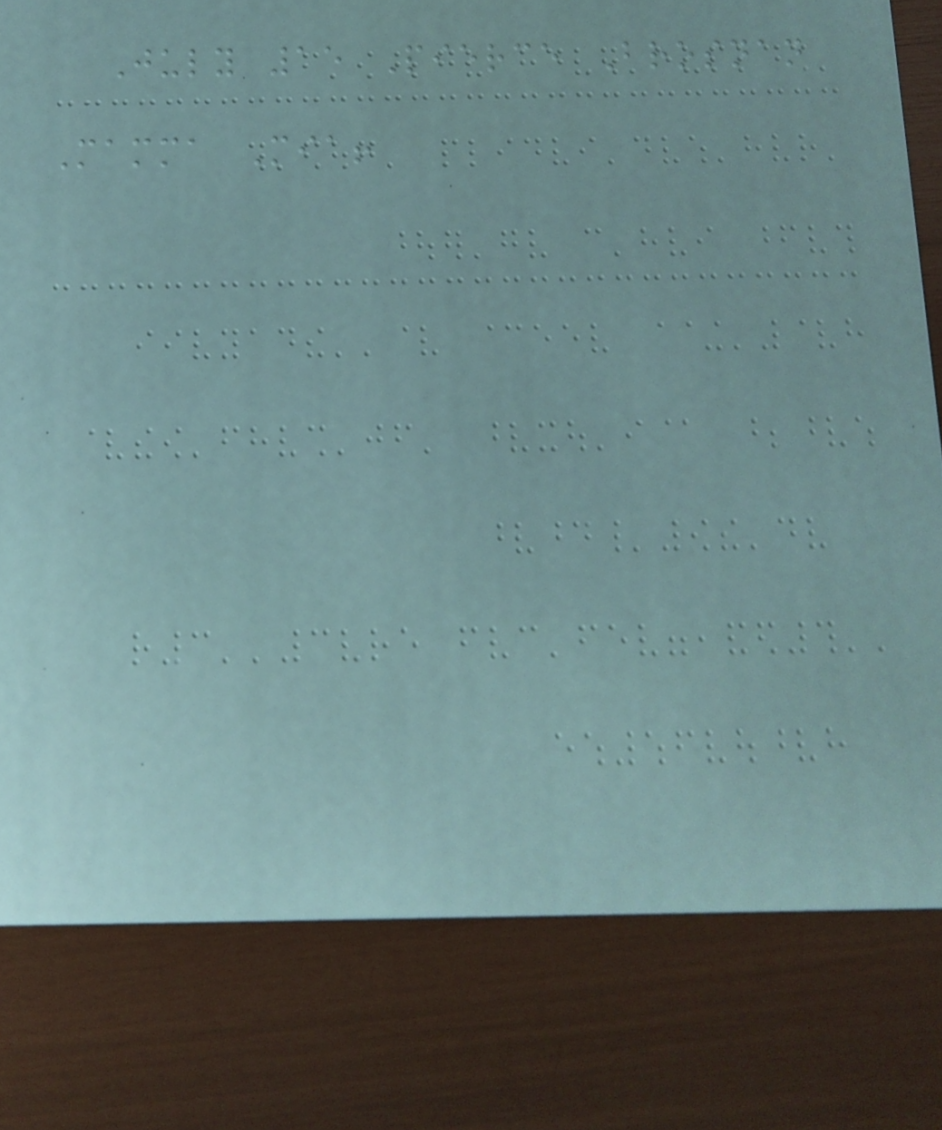July 15 Pierce Brosnan
Mamma Mia!
